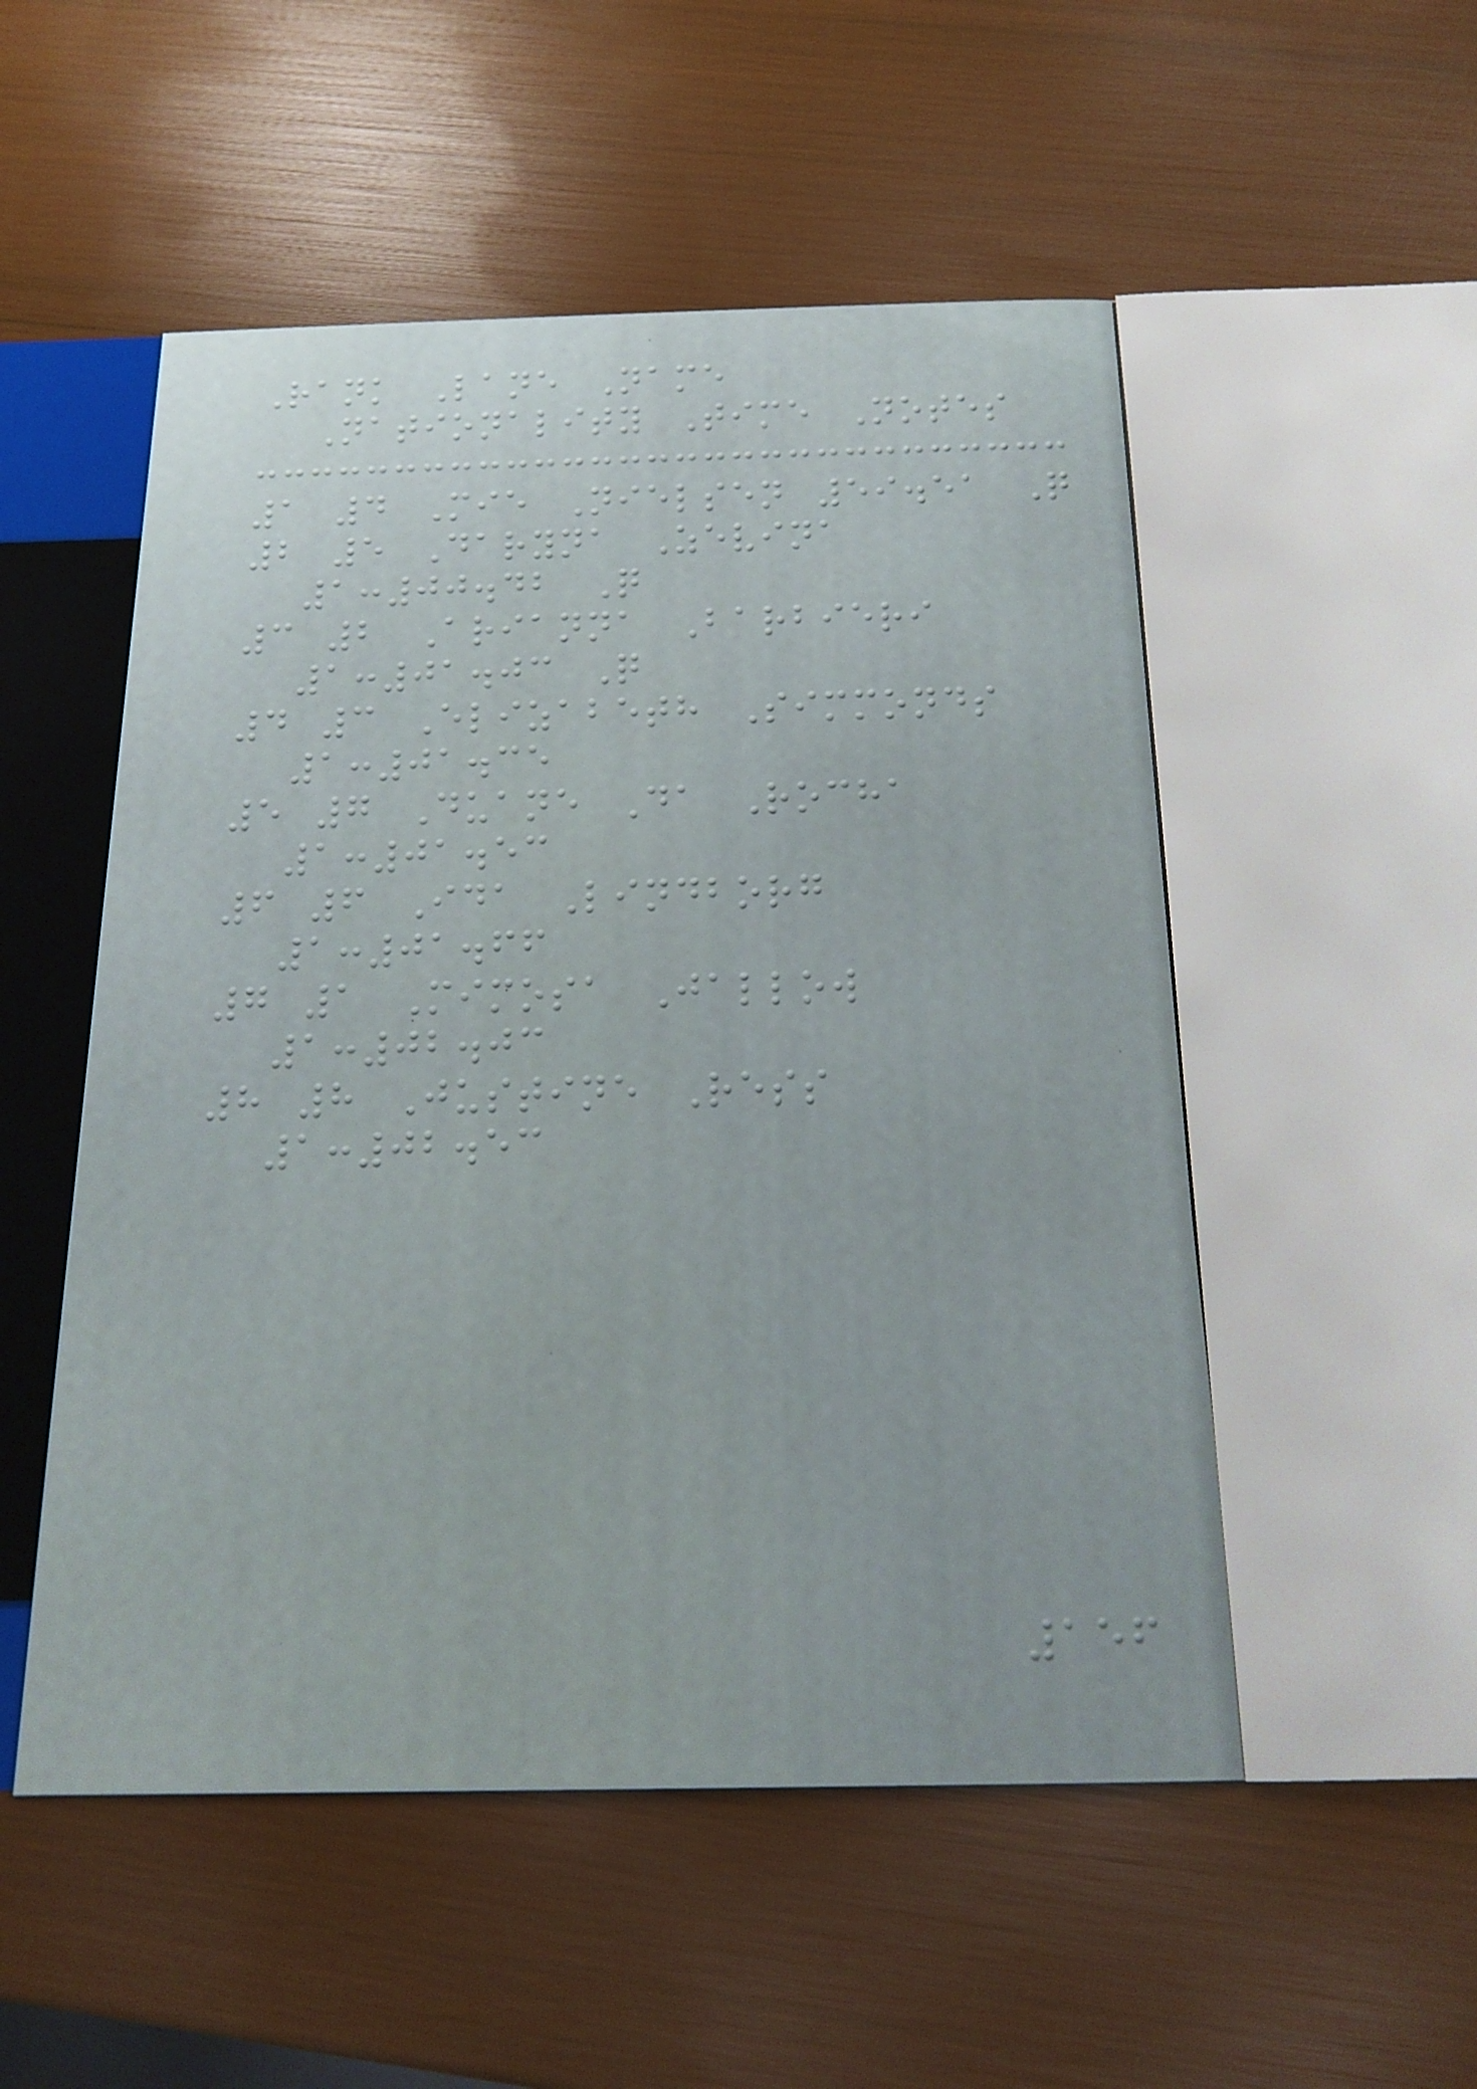Rank Lane Name
Nationality Time Notes
1 4 Mie Nielsen 59.51 Q
2 5 Daryna Zevina
1:00.42 Q
3 2 Arianna Barbieri
1:01.03 Q
4 3 Elizabeth Simmonds
1:01.35
5 7 Duane Da Rocha
1:01.53
6 6 Ida Lindborg
1:01.66
7 1 Mimosa Jallow
1:02.03
8 8 Justine Ress
1:02.53
156
